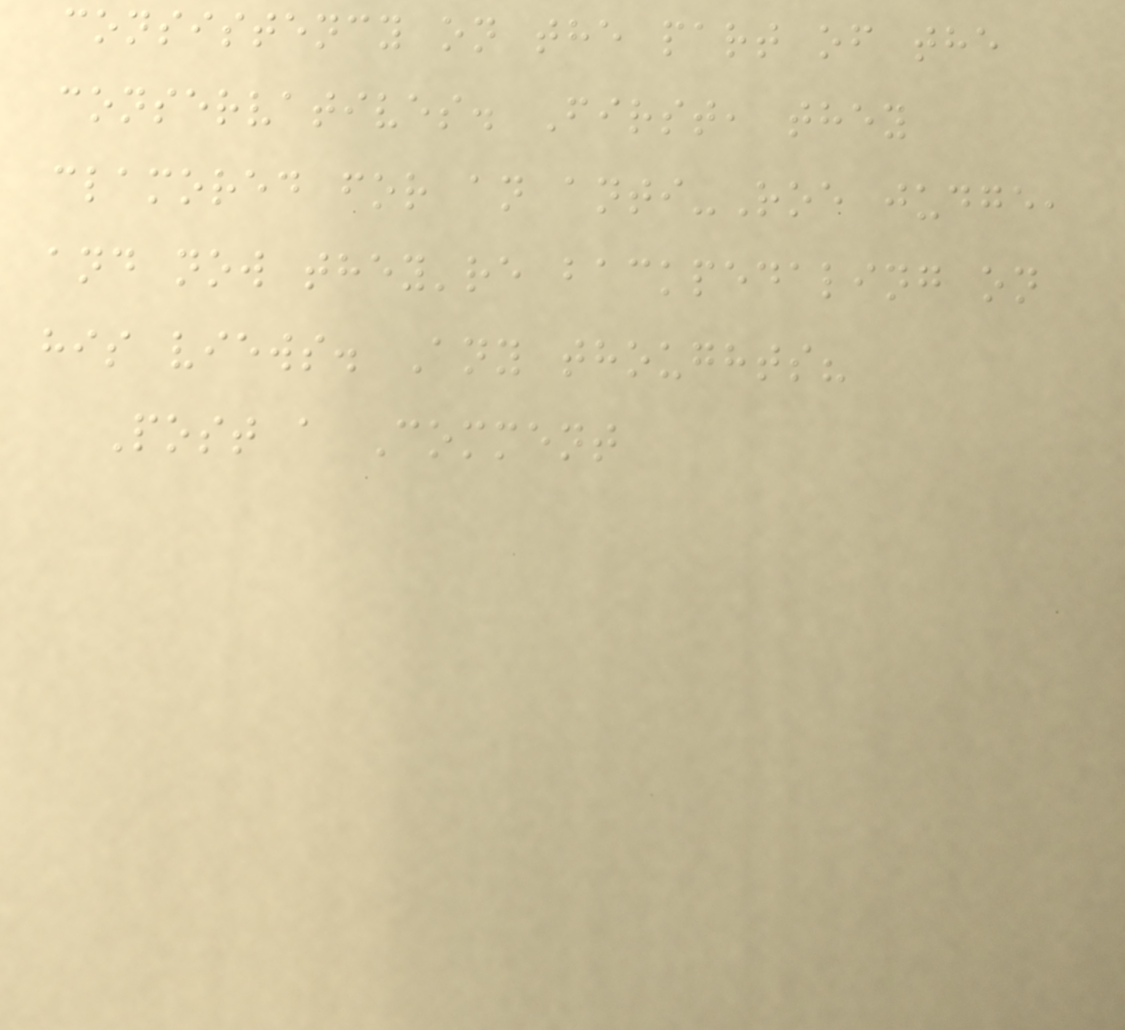consistency on the part of the
conservatives. First, they
clamored for an anti-Roe judge,
and now they're backpedaling on
his views. Any thoughts?
Post a Comment
